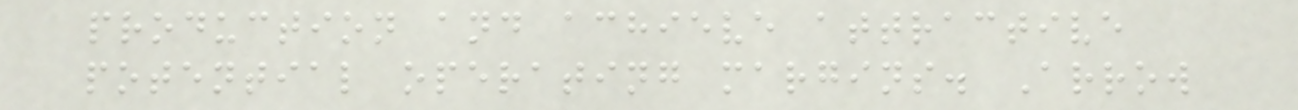production and achieve attractive
potential operating margins. Arrow
